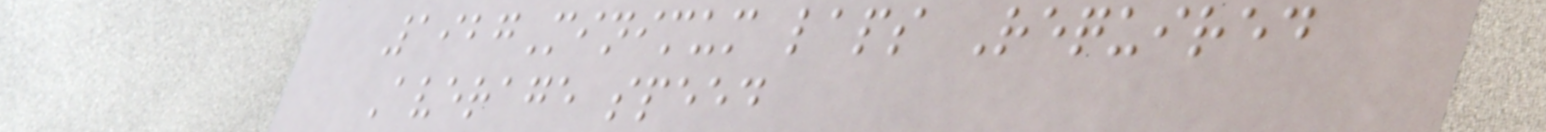1927Minimum laps Required
Average speed
